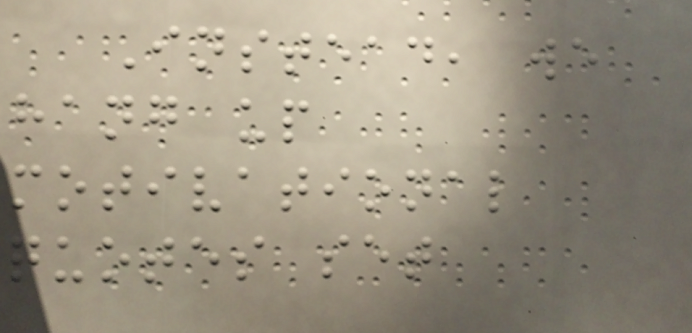Instead, we
hang up
motivational
quotes set
